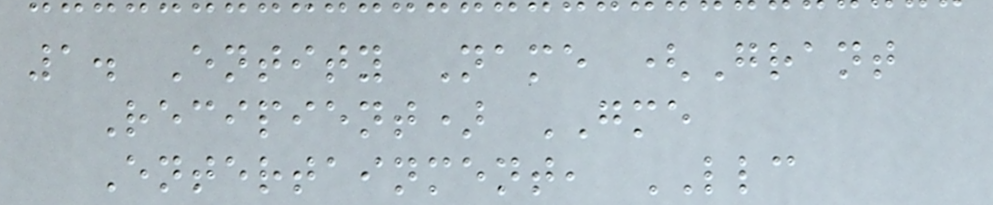1. Entity Name (Grant
Recipient) GME
Entertainment, LLC
